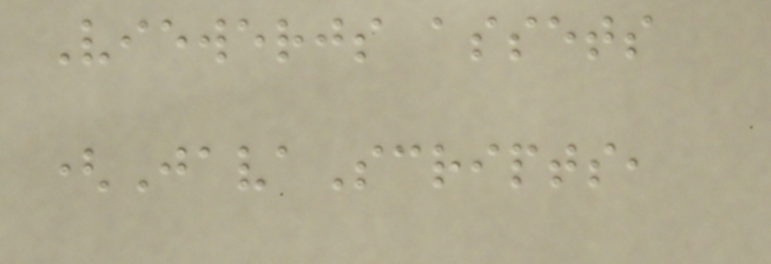Viewerjs assets
(JavaScripts,
